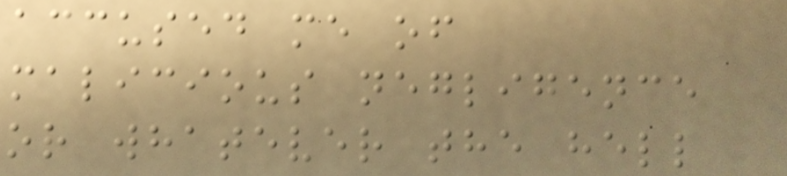accused me of
malicious negligence
or whatever the hell
